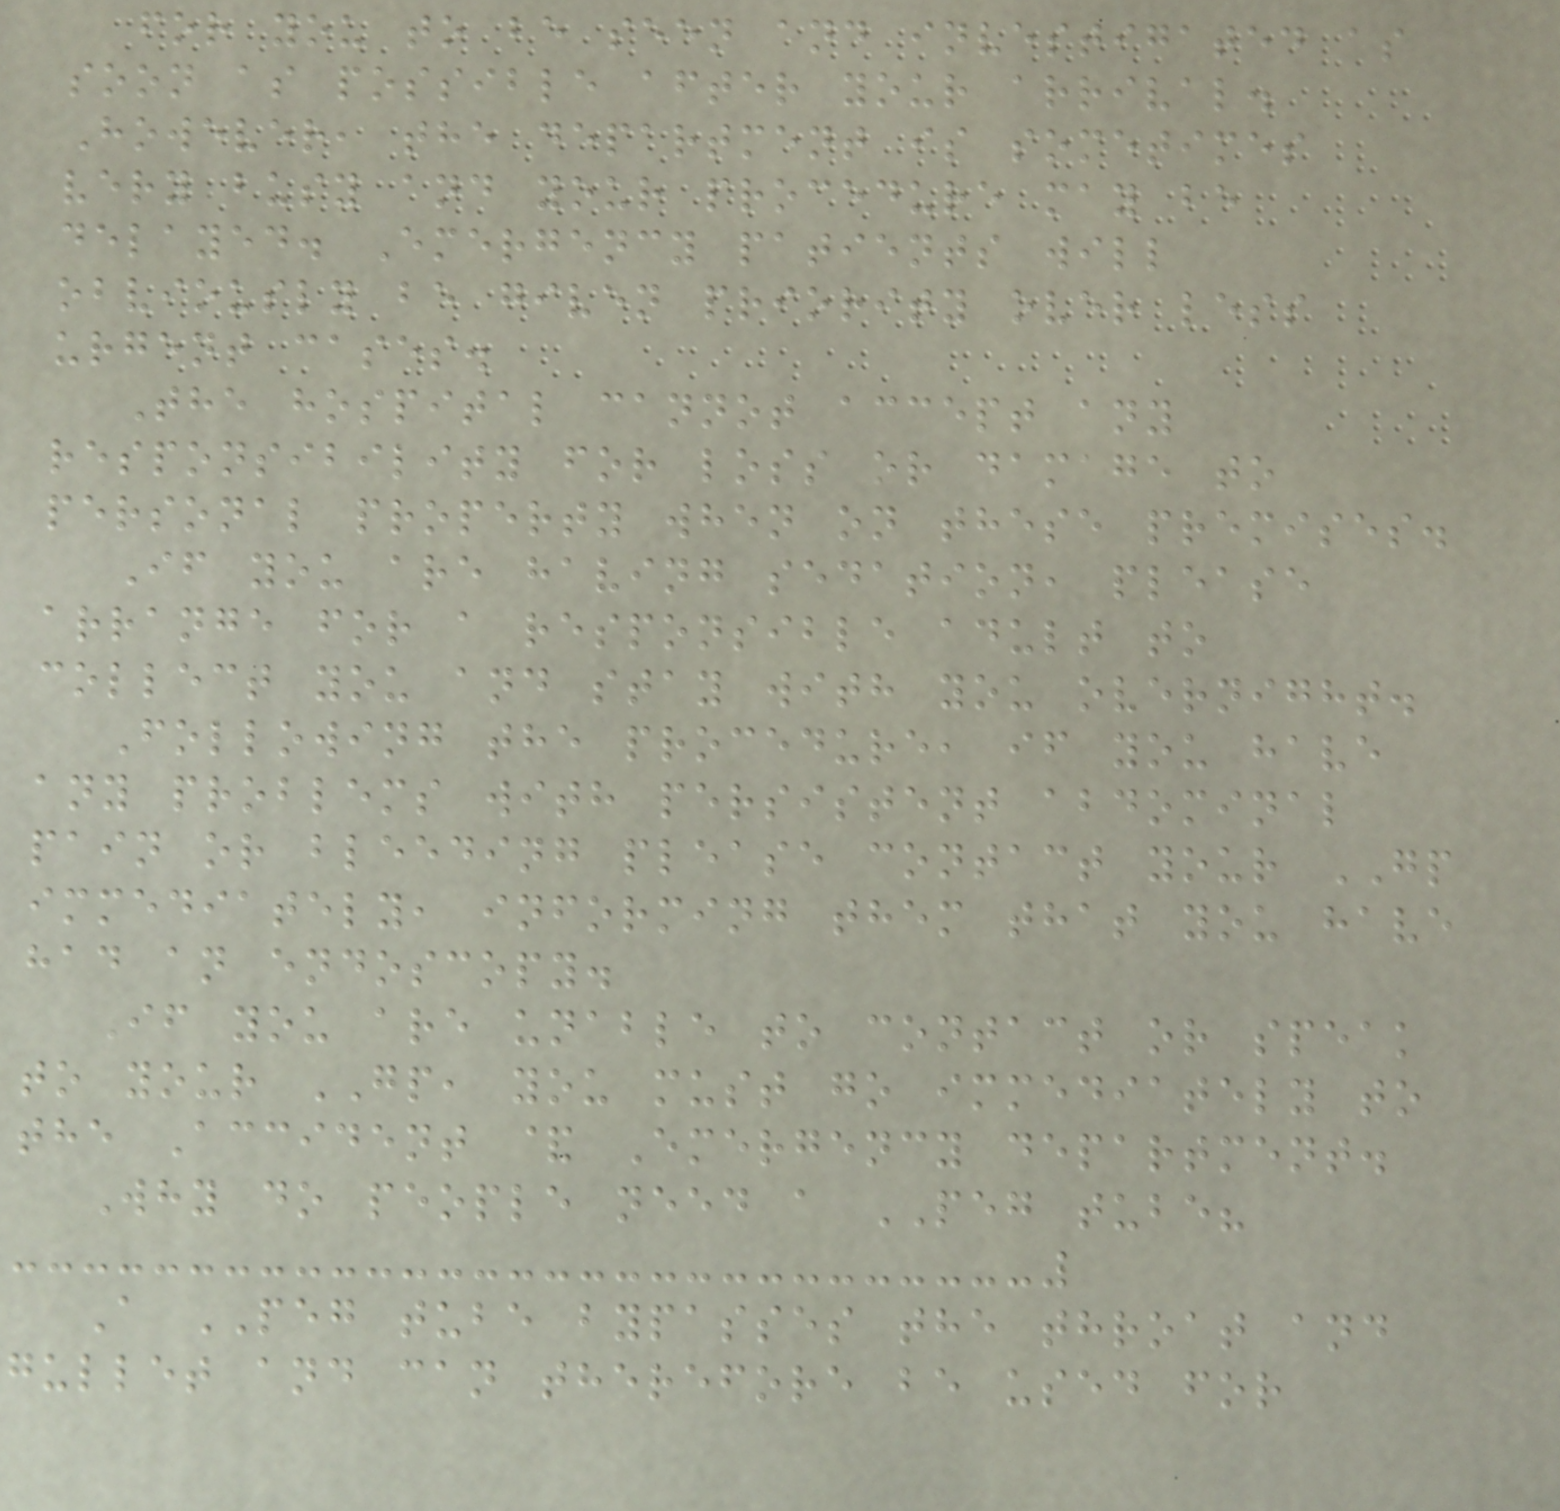for you to be seen and investigated as
soon as possible after your arrival.
However, the department is sometimes
very busy and your procedure may be
delayed. Emergency patients will
obviously be given priority over less
urgent cases.
The hospital cannot accept any
responsibility for loss or damage to
personal property when on these premises.
If you are having sedation, please
arrange for a responsible adult to
collect you and stay with you overnight.
Following the procedure, if you have
any problems with persistent abdominal
pain or bleeding please contact your GP
immediately, informing them that you have
had an endoscopy.
If you are unable to contact or speak
to your GP, you must go immediately to
the Accident & Emergency department.
Why do people need a PEG tube?
A PEG tube bypasses the throat and
gullet and can therefore be used for
